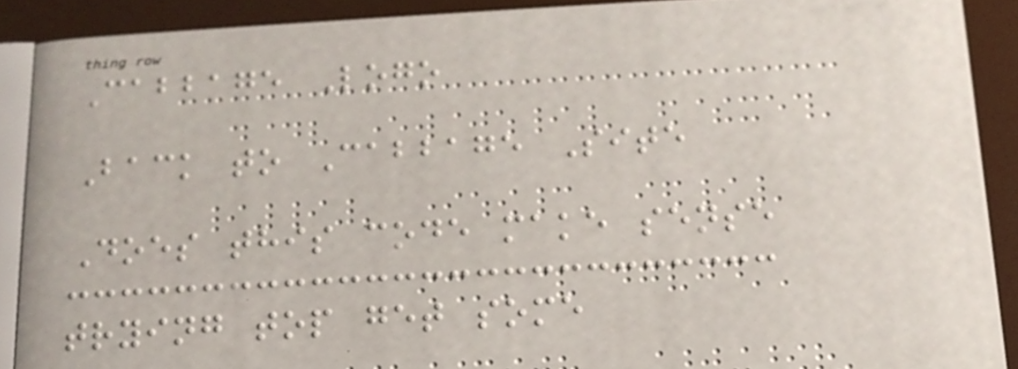Cabbage Logo
Back to Cabbage Site
Does this code make sense
trying top get some
